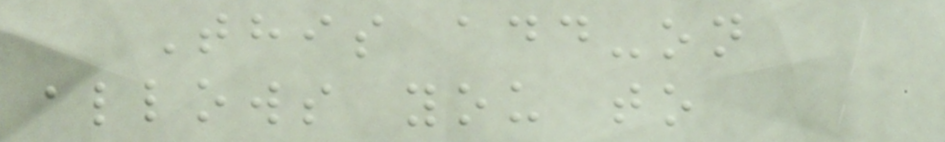This add-on
allows you to
